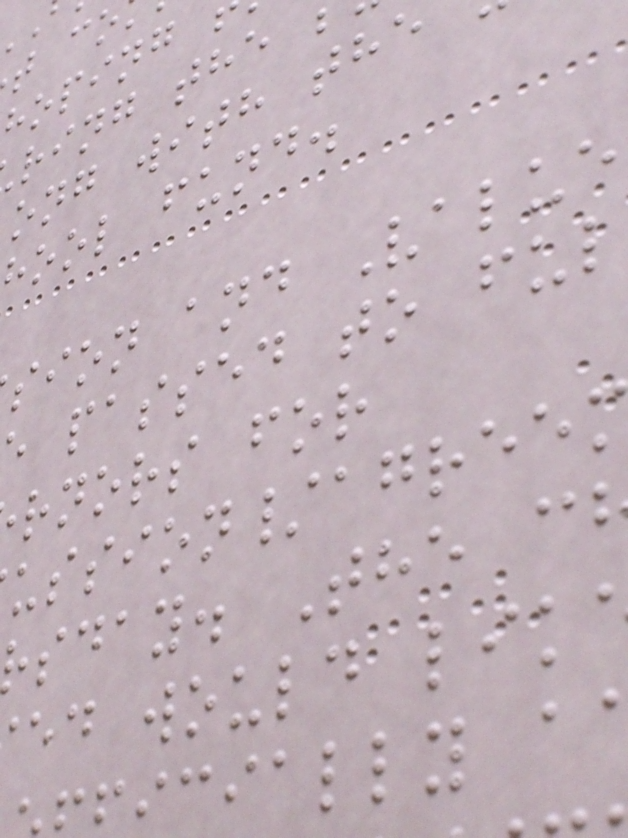ring the
ong with the
hool fund.
sion and Value
passed to ful
rnors for
sday. The c
ed would lik
cially a
